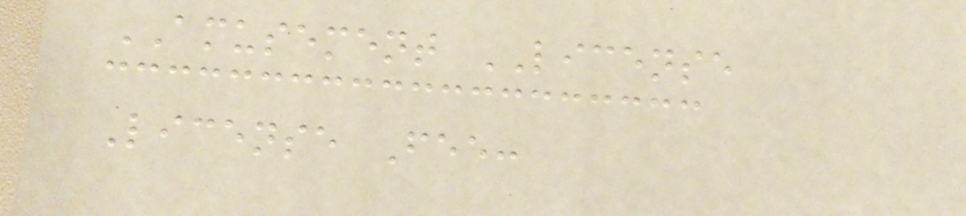AMUSEMENT LICENSE
License Fee:
